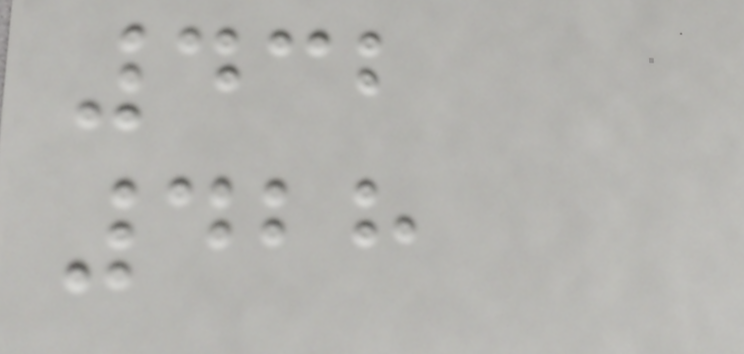432
428
